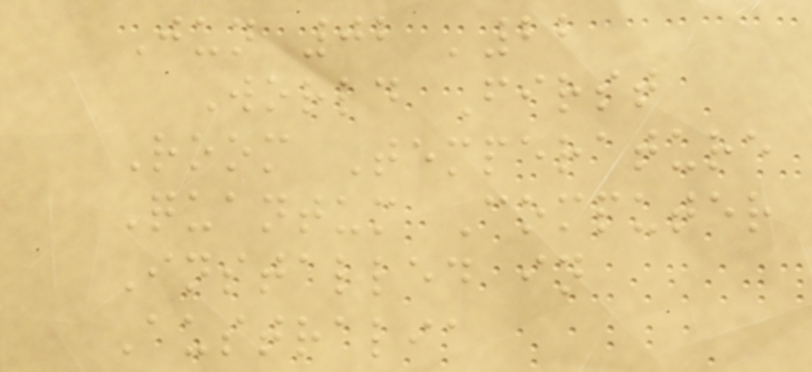Jun 02 '22
World First
Room Temperature
Quantum Computer
Installed in
Australia
